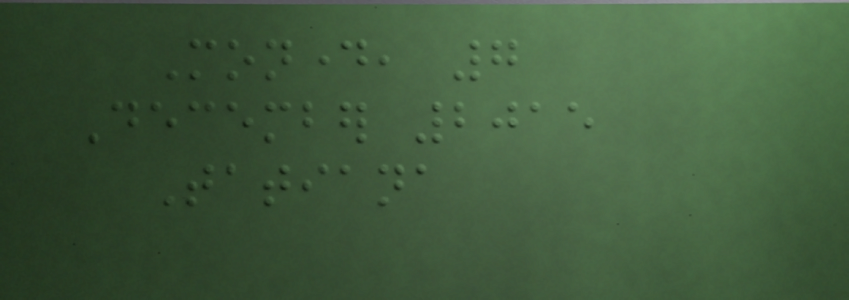Monday, 7
December 2015
Tatiana
